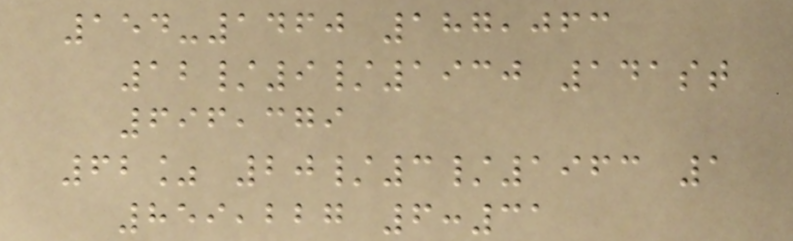154-1460 187,063
12/9/1930 141st
696,379
62% 20/3/1963 1
859,227 6:31
